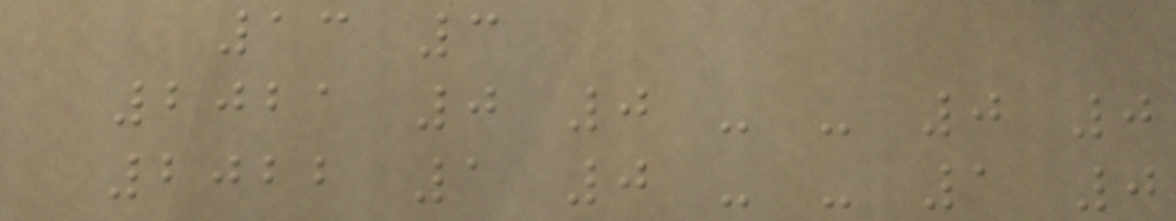13 3
2021 0 0 - - 0 0
2022 1 0 - - 1 0
